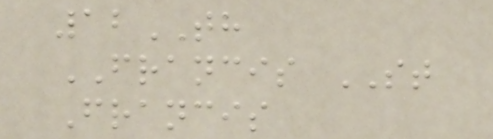12TH
FRANCIS ST
Francis
